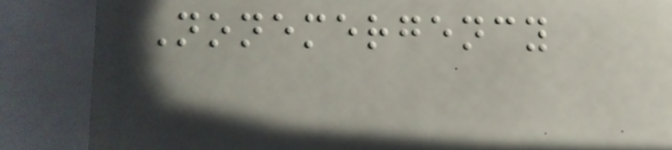Nonemergency
